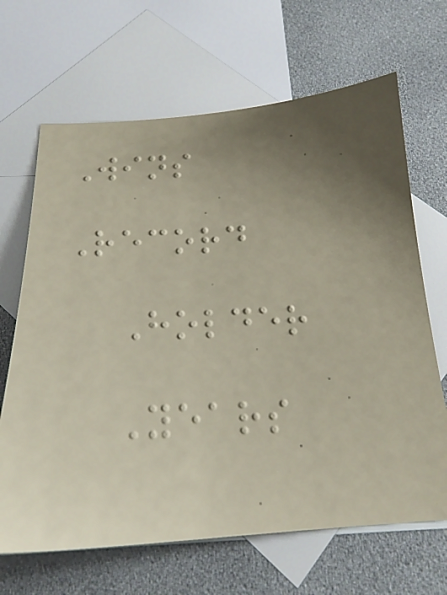Wins
Record
Holder
Years
